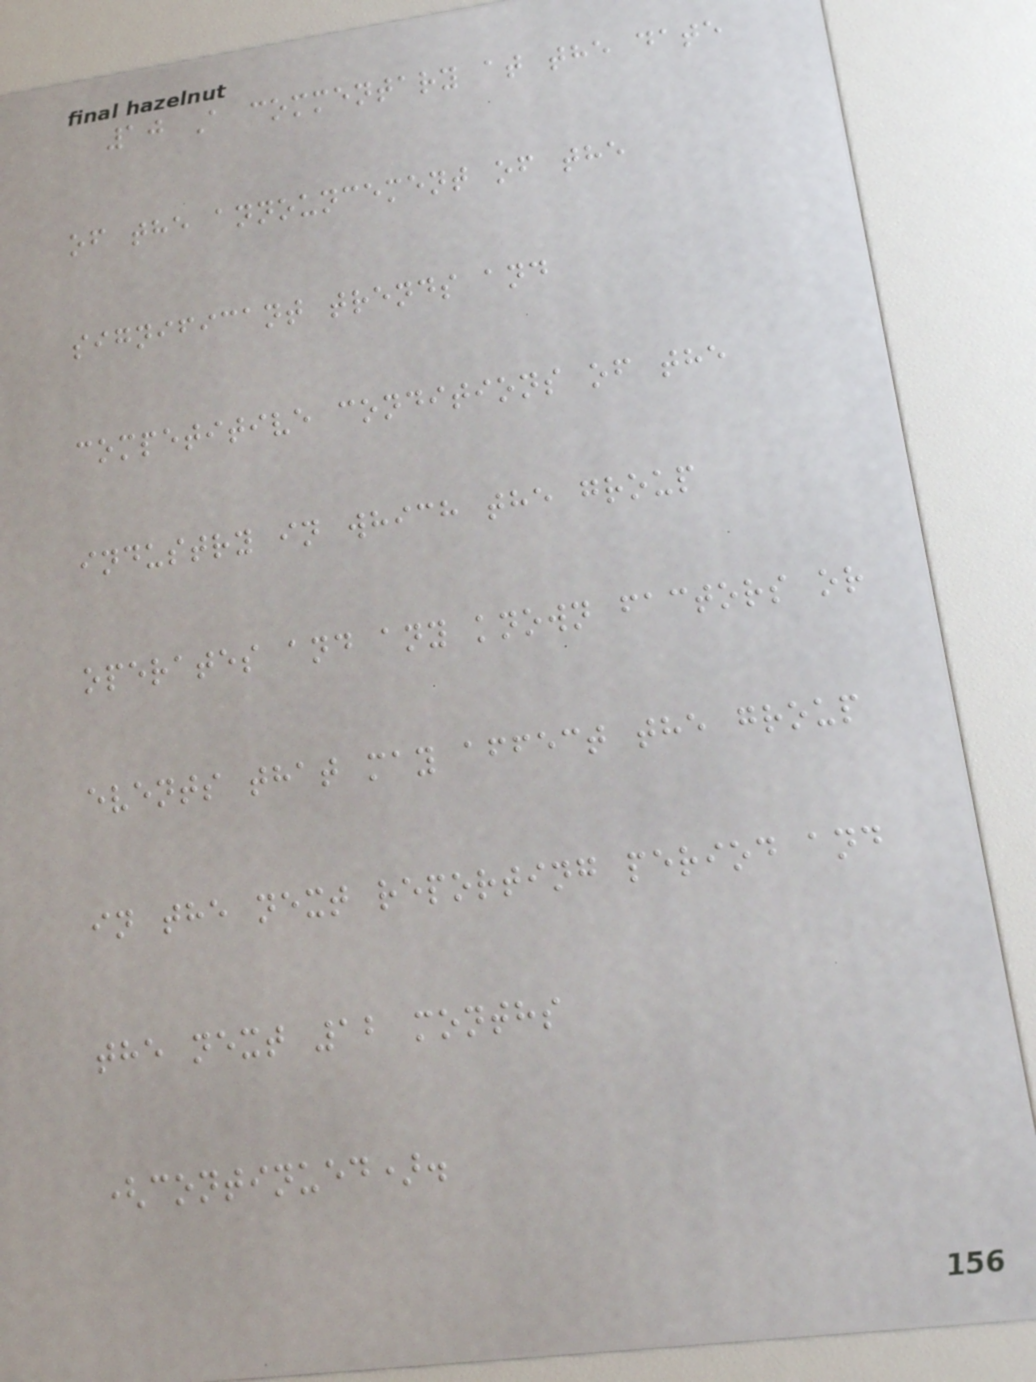10 A commentary at the date
of the announcement of the
significant trends and
competitive conditions of the
industry in which the group
operates and any known factors or
events that may affect the group
in the next reporting period and
the next 12 months
(continued).
